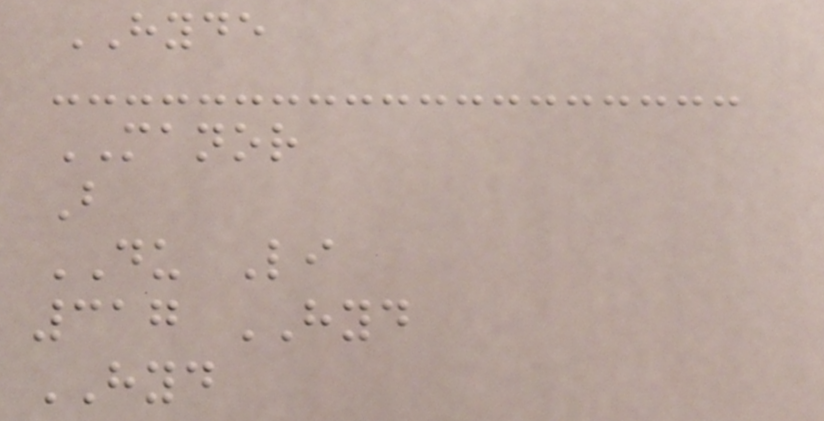HYDE
MANOR
B
DU Li
317 HYD
HYD
